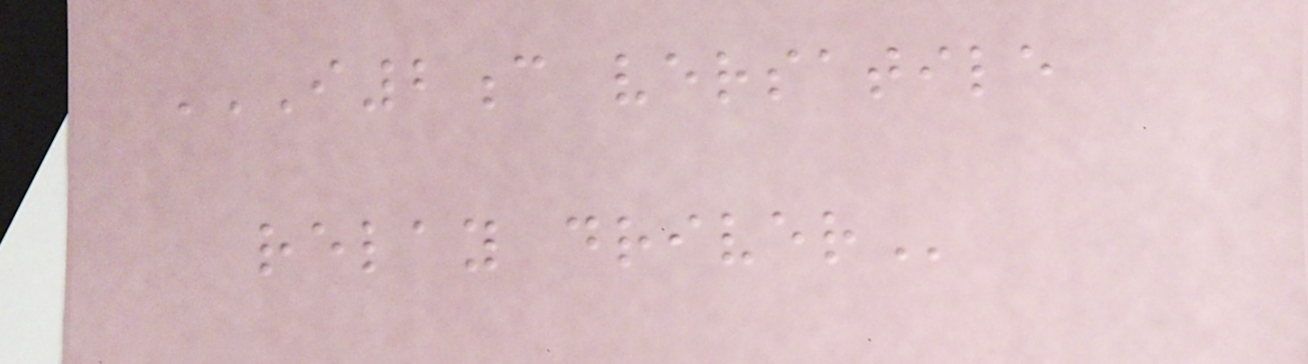I2C VERSATILE
RELAY DRIVER
